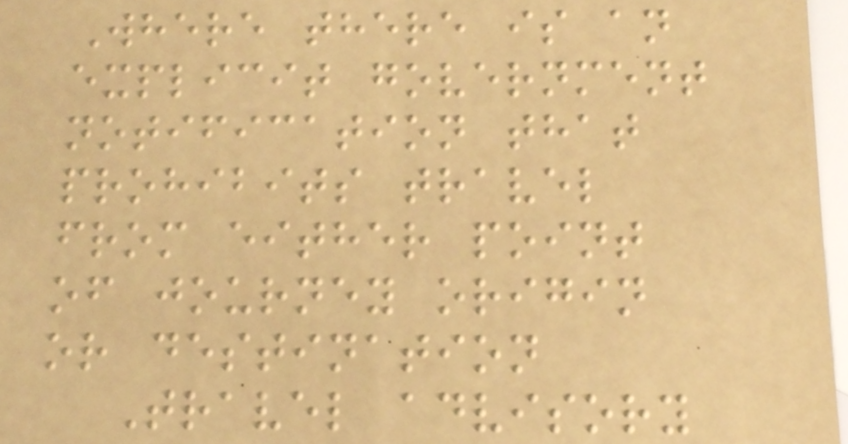Where there is an
explicit government
notification that
prohibits travel
from either point
of journey origin
or destination
Travel advisory
